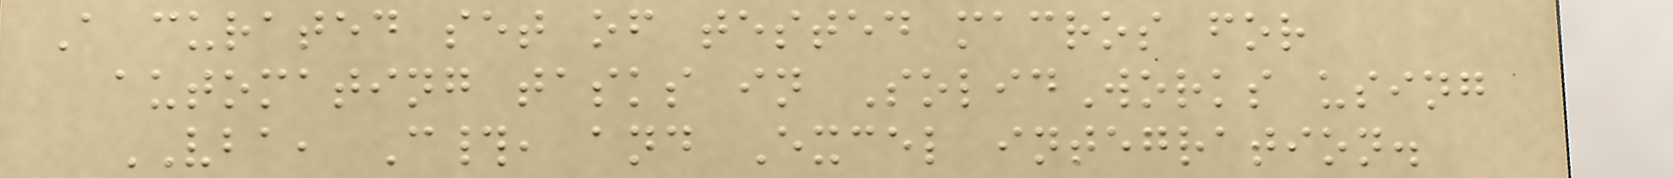A curated set of tested macros for
automating tasks in SolidWorks using
VBA, C#, and Excel integration.
